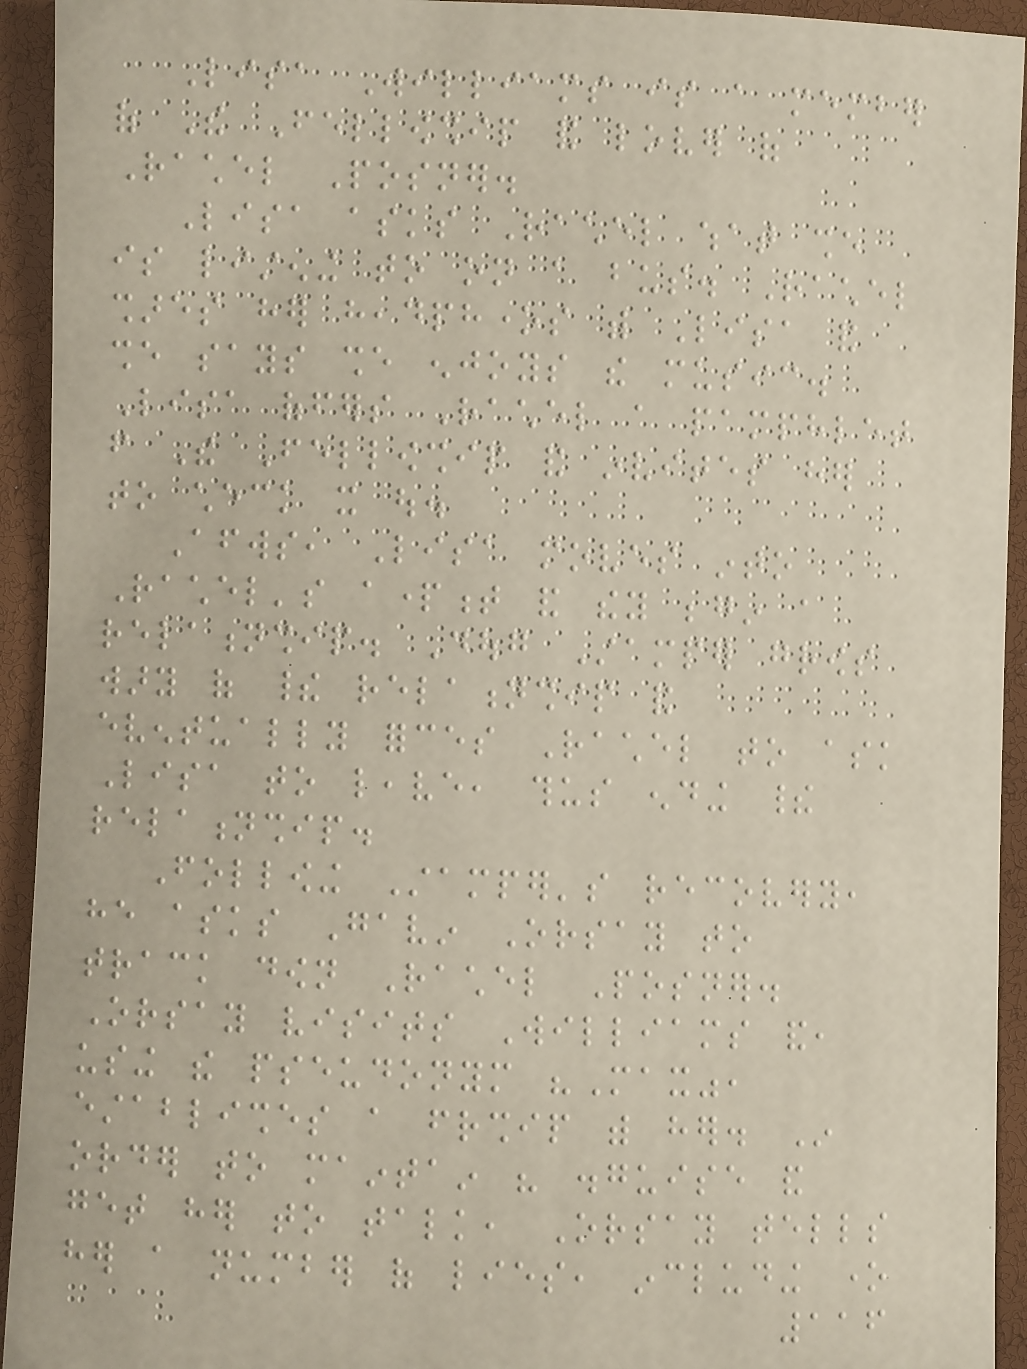Lisa Williams is a member
of The Fellowship and lover of
Rachel Posner.
Lisa asks Rachel what she
is listening to on a bus. Rachel
shares her headphones with Lisa and
she says she enjoys the music.
Lisa offers Rachel a pamphlet
from The Fellowship and invites her
to check it out.
Afterwards, Lisa moves into
Rachel's apartment and they begin a
relationship. Doug Stamper grows
wary of their relationship and
eventually forces Rachel to ask
Lisa to leave, thus ending their
relationship.
Following Stamper's recovery,
he asks Gavin Orsay to
track down Rachel Posner.
Orsay visits Williams and,
using the pseudonym "Max",
establishes a friendship with her. In
order to maintain his disguise and
get her to talk, Orsay tells
her a number of lies, including one
116
